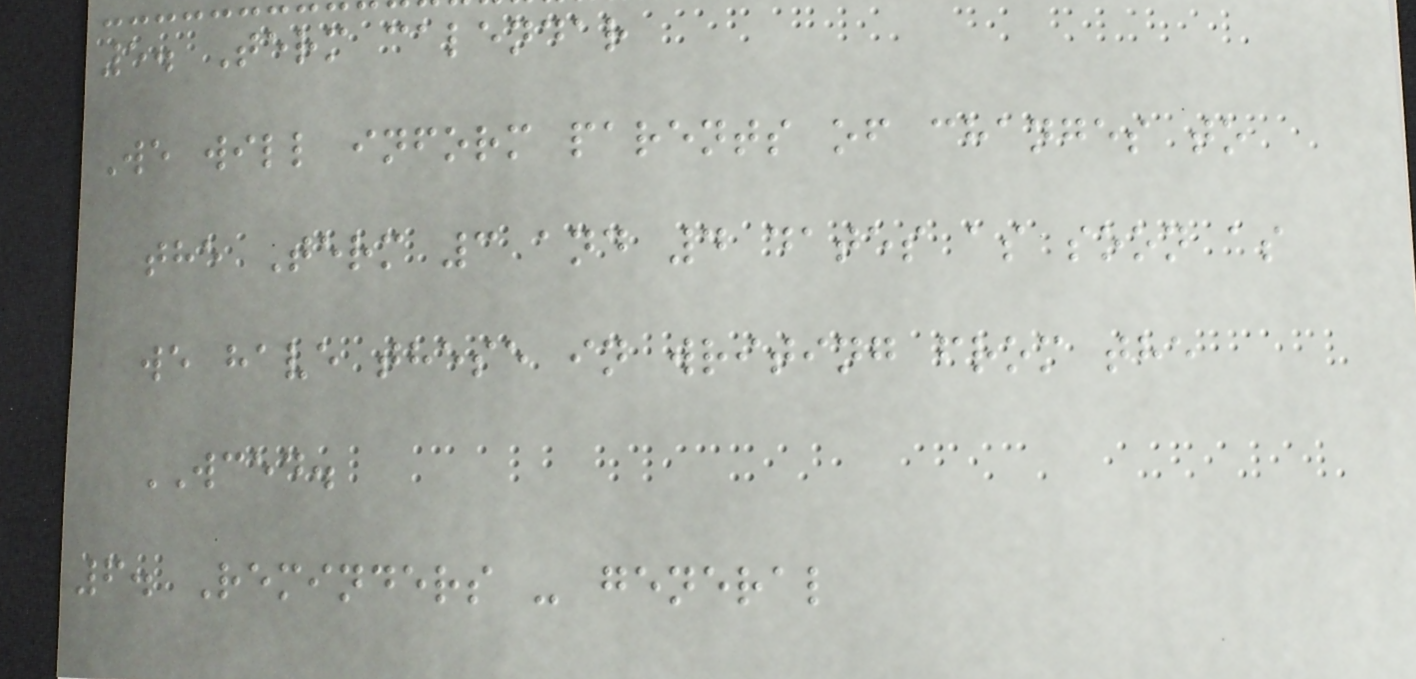5. Term calendar
We will inform parents of changes to
the Term 3 and 4 dates as soon as
we have these in writing from the
WCED.
6. Reminders - general
